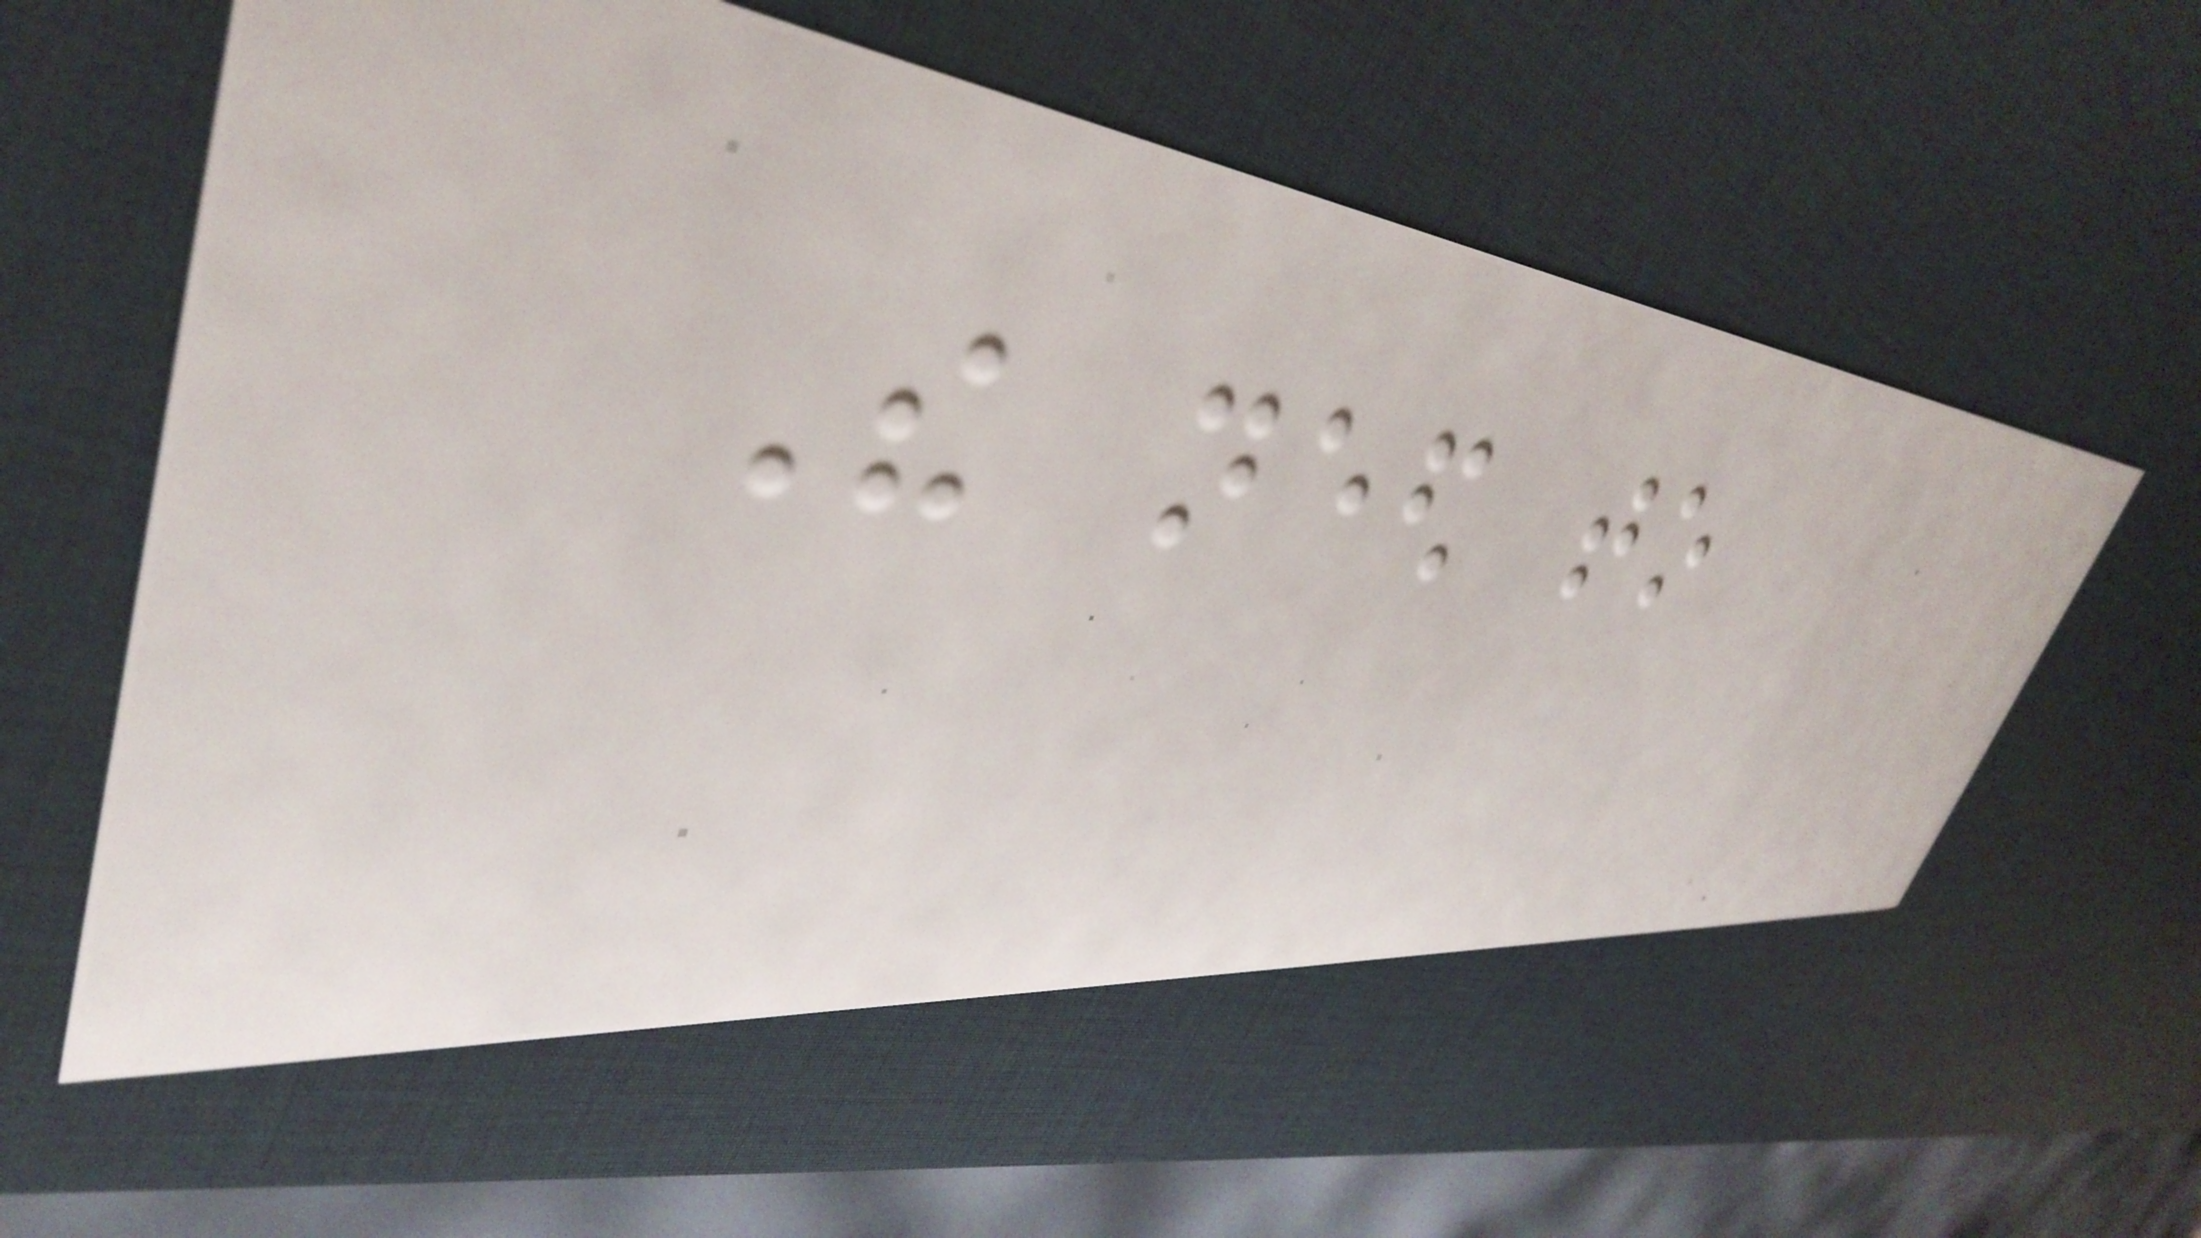The need to
